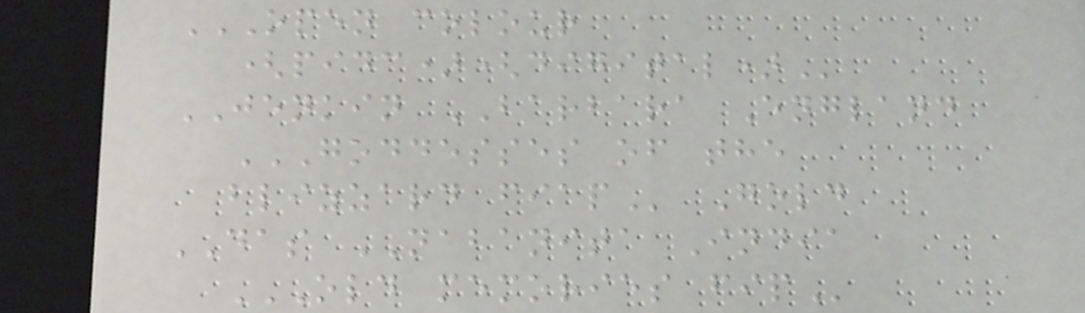OPEN COLOUR
(PIDC)(DIGITAL)
JENKIN BARBARA England
GODDESSES OF THE
BLIZZARD FIAP Gold
DAS NABANITA India
OLD MEMORIES FIP
